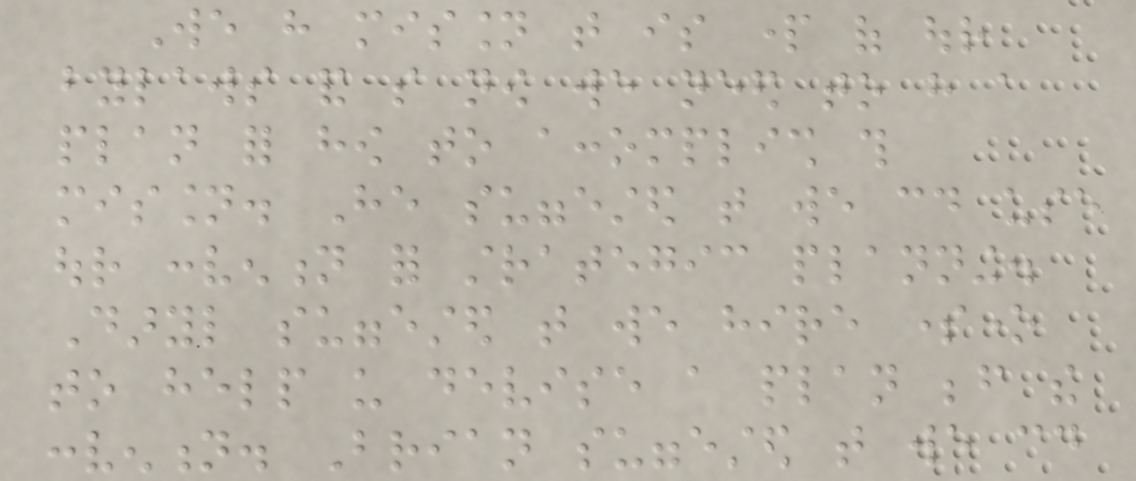We have mission that is part of our
bylaws and so now we need to have a
plan for how to accomplish this
mission. He suggested that we could use
our convention for strategic planning.
Daryl suggested that we hire someone
to help us devise a plan before the
convention. Brian suggested that we could
